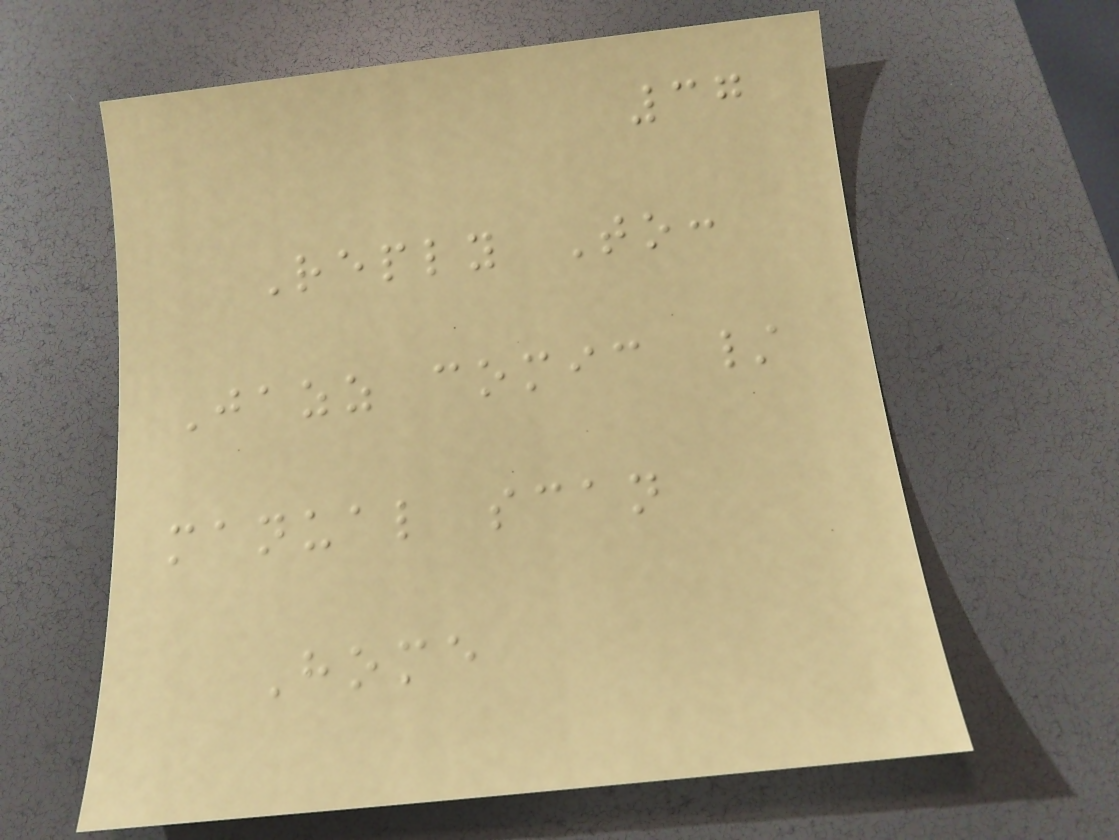37
Reply To:
Jazz comic /
manual scan
Home
